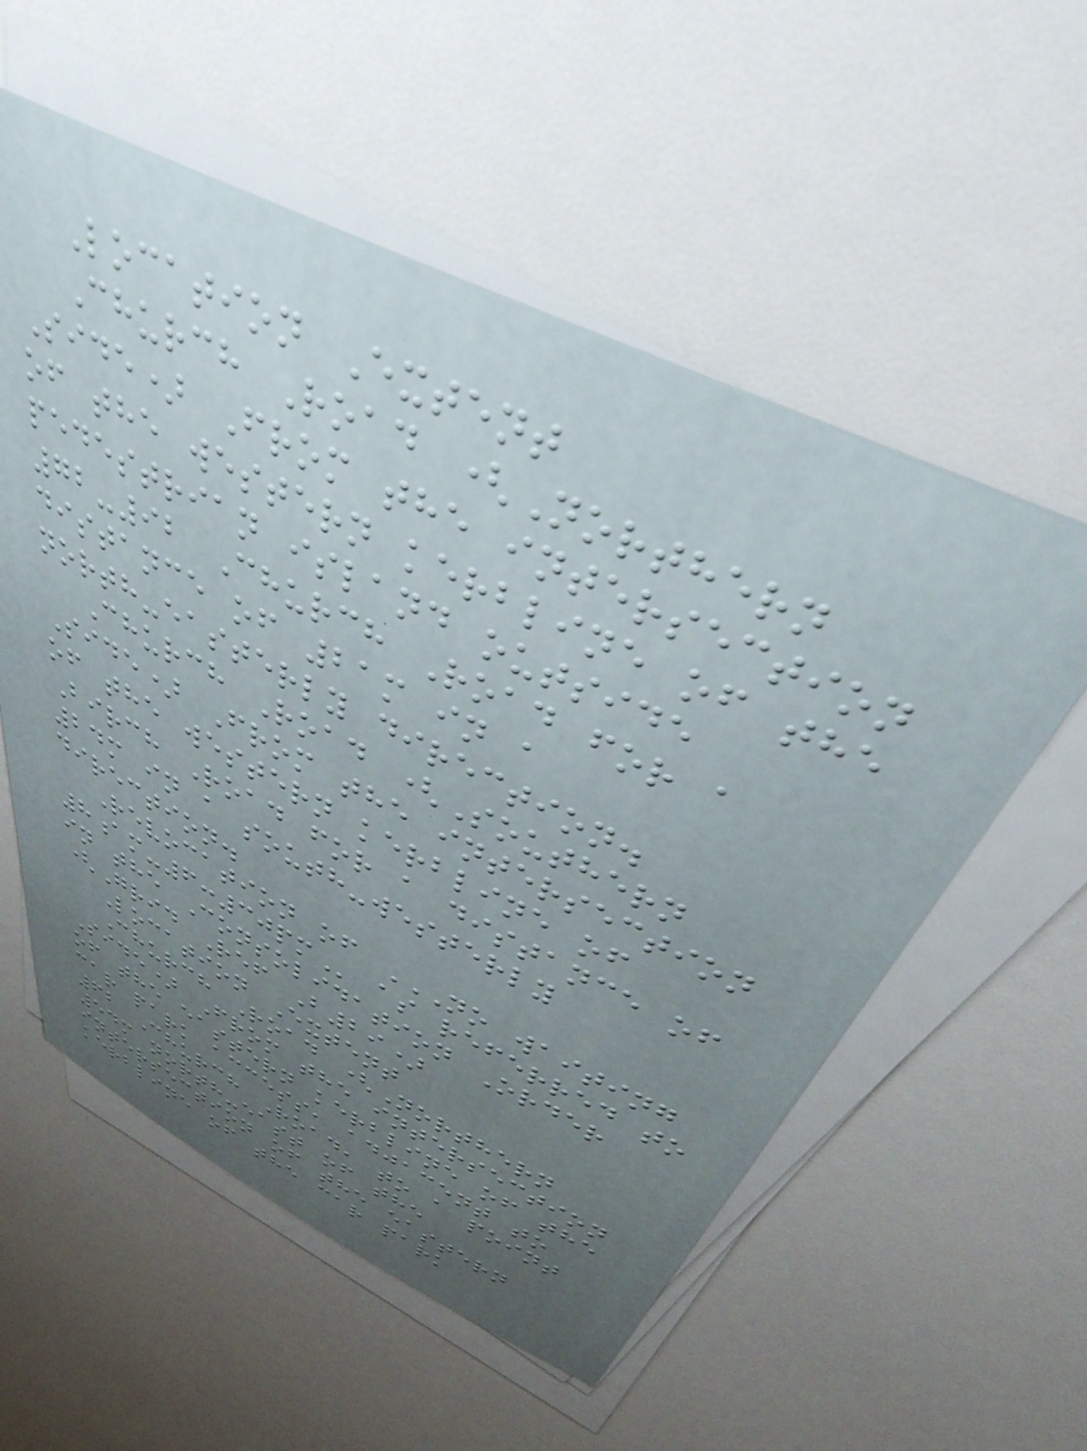Location Extent
Church Road (Northern
Side) From the intersection
of the western kerbline of the
pedestrian island outside
72-92 Church Road for a
distance of 21m in a
north-easterly direction.
Church Road (Southern
Side) From the intersection
of the western kerbline of
Birch Road for a distance of
24m in a south-westerly
direction.
Revocation of NO WAITING
8AM-6:30PM as referred to
in the Consolidation Order
(Grid Ref B29)
Location Extent
Church Road (Northern
Side) From the intersection
of the eastern kerbline of the
car park access, adjacent to
62 Church Road, to a point
54m north-east of the
intersection of the eastern
kerbline of the car park
